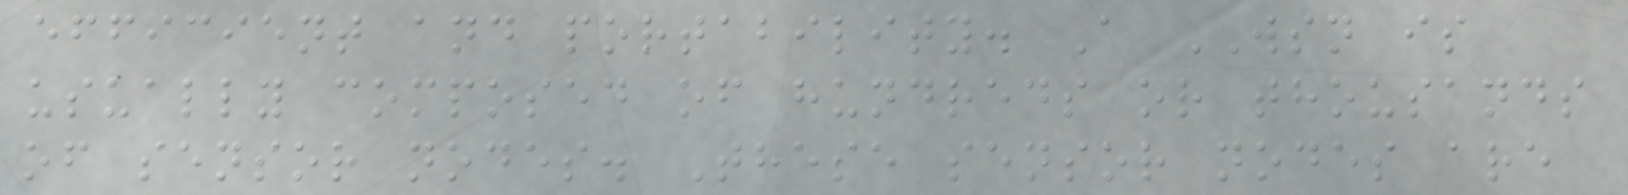efficient and portability. A WSN is
usually composed of hundreds or thousands
of sensor nodes. These sensor nodes are
